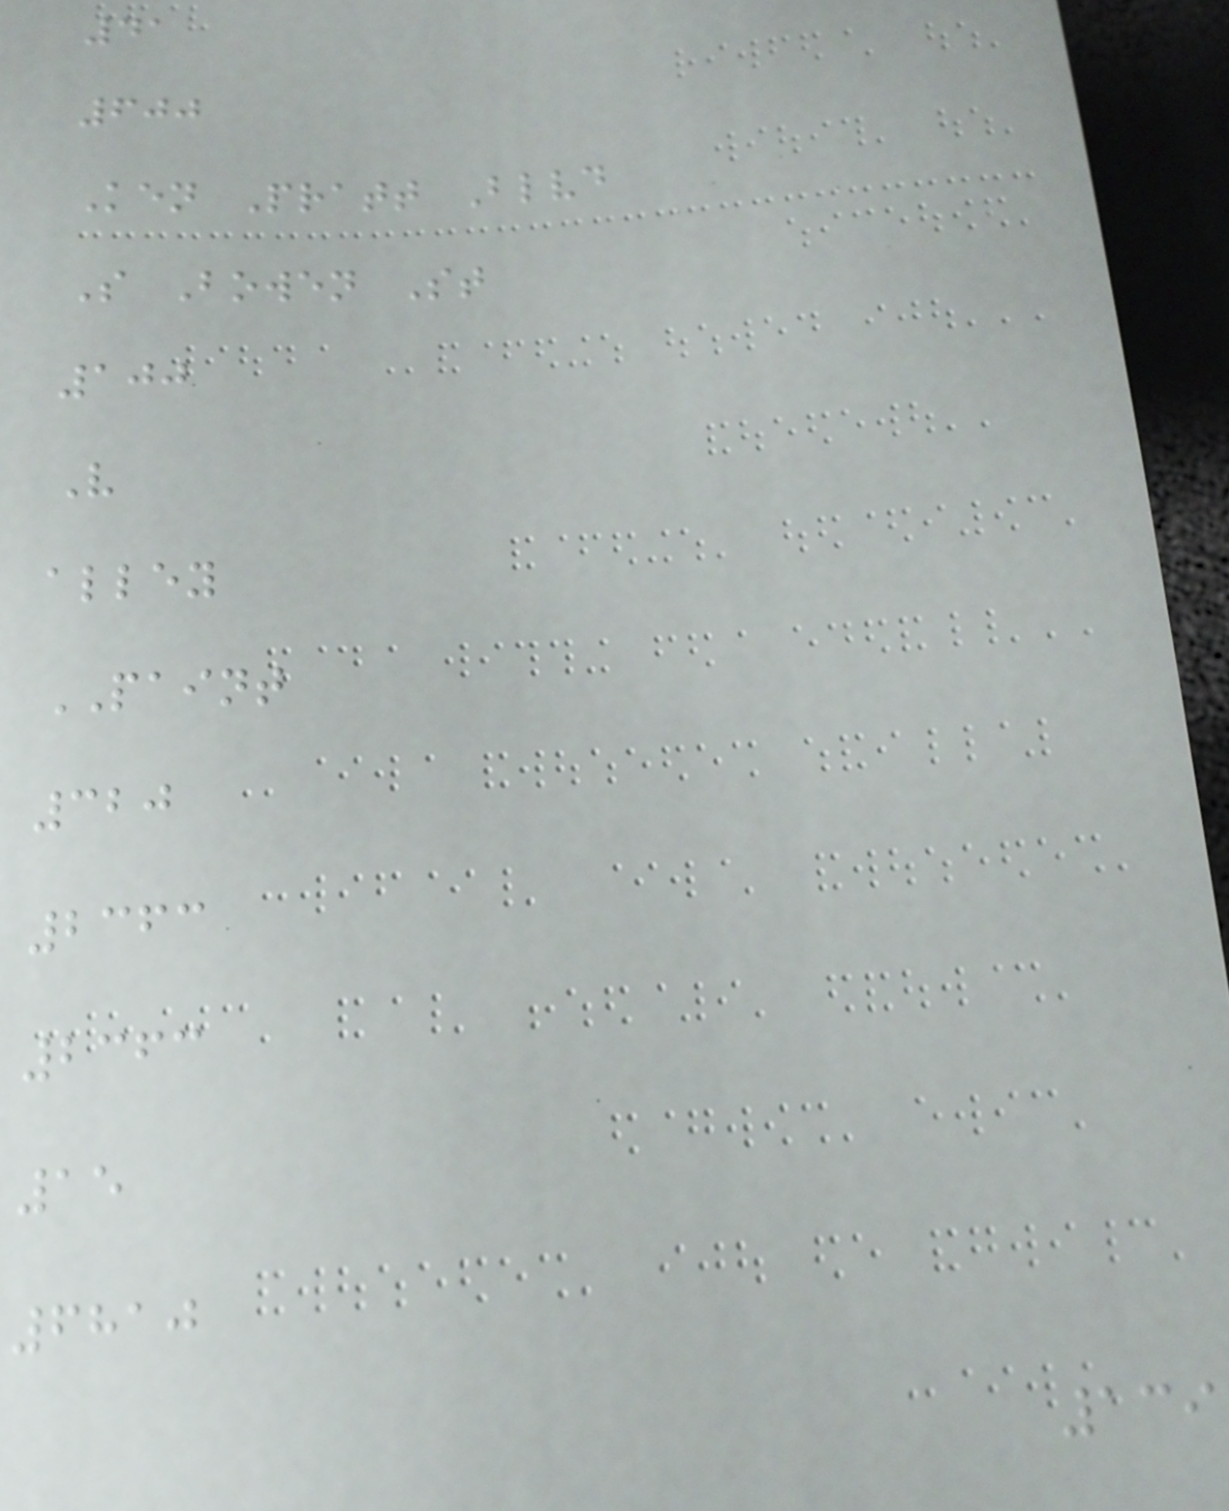41
600
Ken Pratt Blvd
S Bowen St
100
V
alley
PAINT
320
2363
2363
15
6810
139
